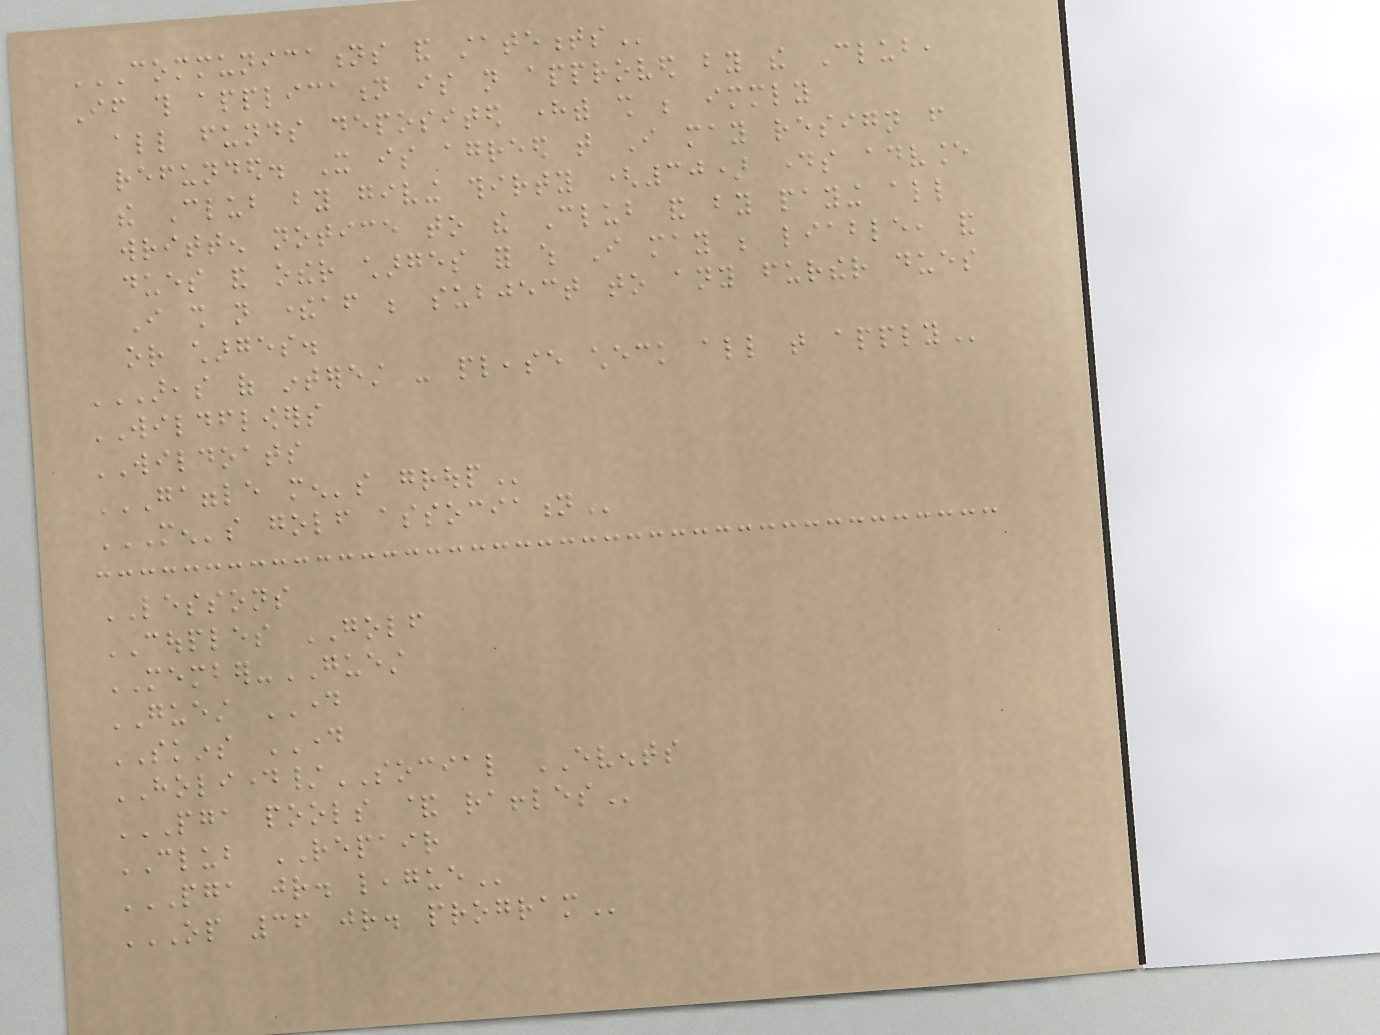COMMUNICATIONS AND STATEMENTS
If this application is not approved by the Club,
all funds deposited herewith shall be immediately
refunded. It is agreed that I may resign from
the Club by giving thirty (30) days advance
written notice to the Club and by paying all
dues and other charges for which I may be liable, and
I shall not thereafter be subject to any further dues
or charges.
AREAS OF INTEREST - PLEASE CHECK ALL THAT APPLY
WILDFLOWERS
WILDOATS
GAGGLE MEN'S GROUP
MEN'S GOLF ASSOCIATION
LESSONS
COUPLES GOLF
MEMBER-GUEST
GUEST DAY
SKINS DAY
HOLIDAY/SOCIAL EVENTS
PGA POOLS & RAFFLES
CLUB REPAIR
PGA JR. LEAGUE
OP 36 JR. PROGRAM
